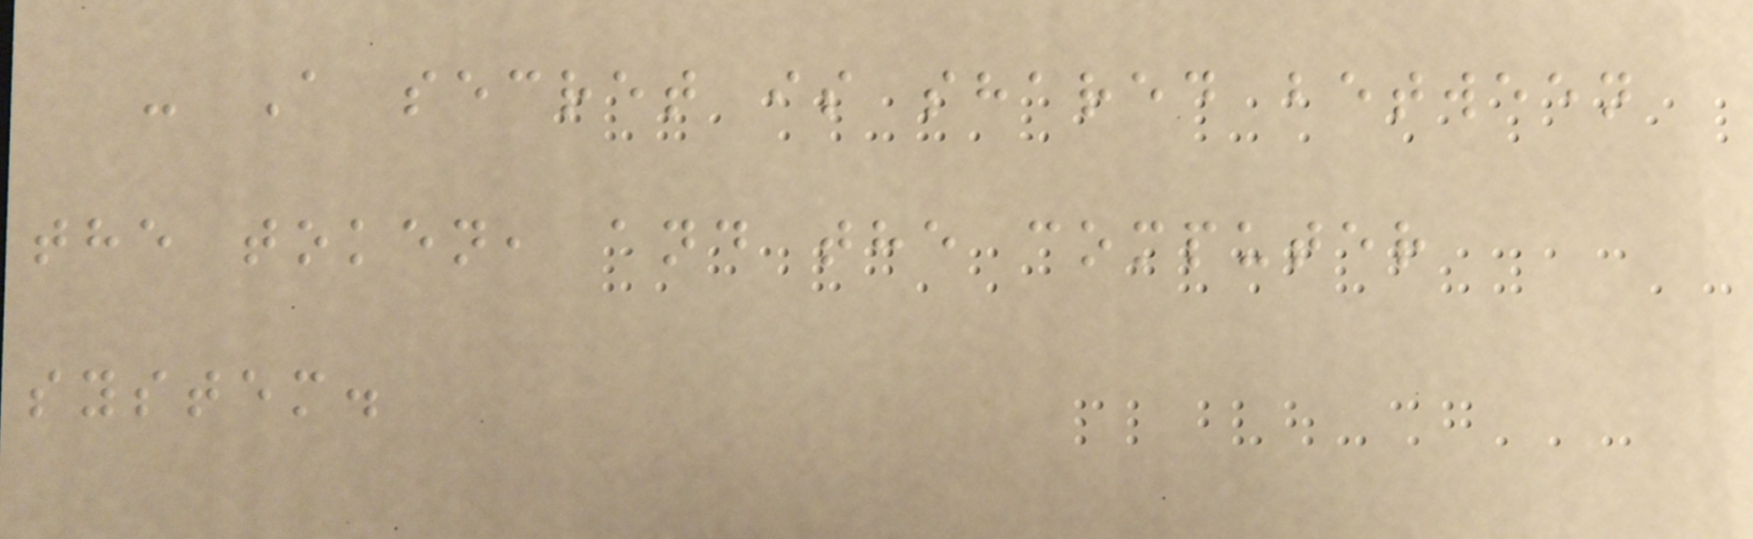- A secret is shared between
the token, and the computer
system.
